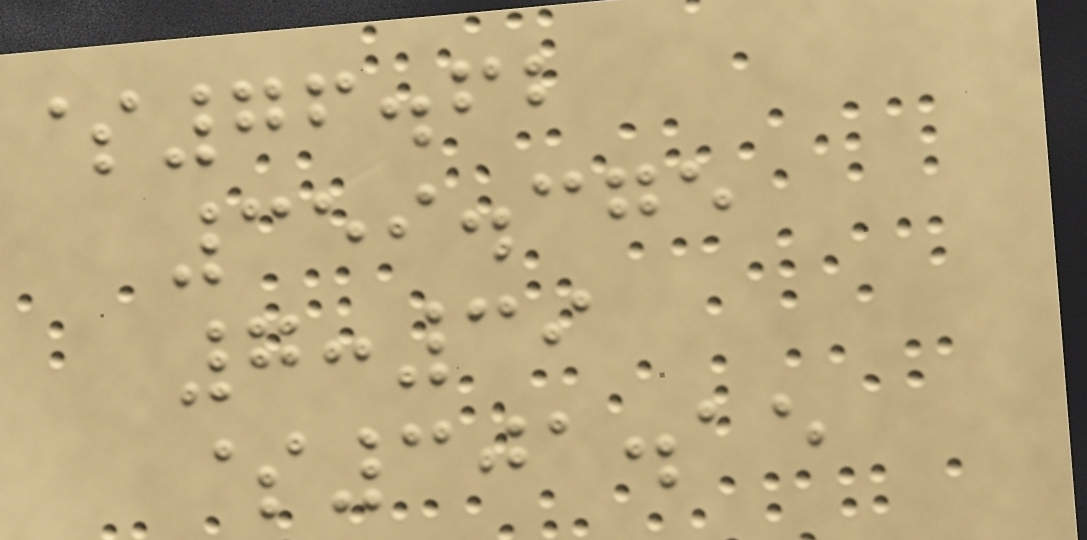$76.62
359.375
7:39
$301.15
